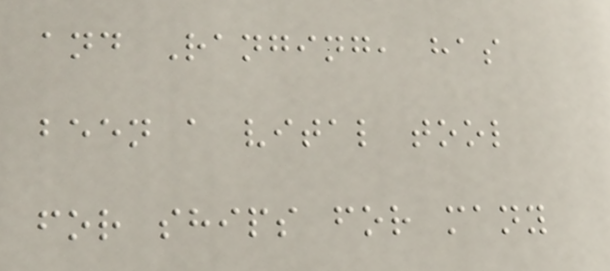and Ranging, has
been a vital tool
for ships for many
